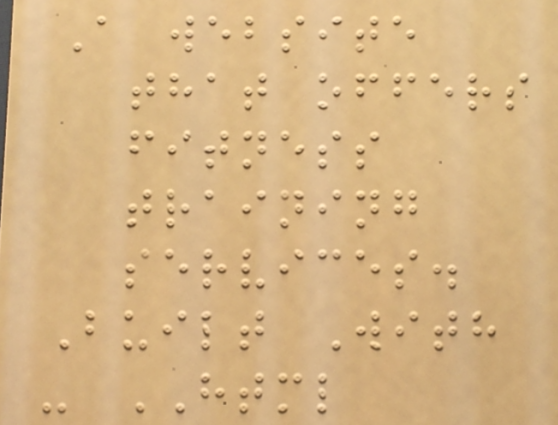A website
that offers
fitness
training
services.
Built With
- HTML
